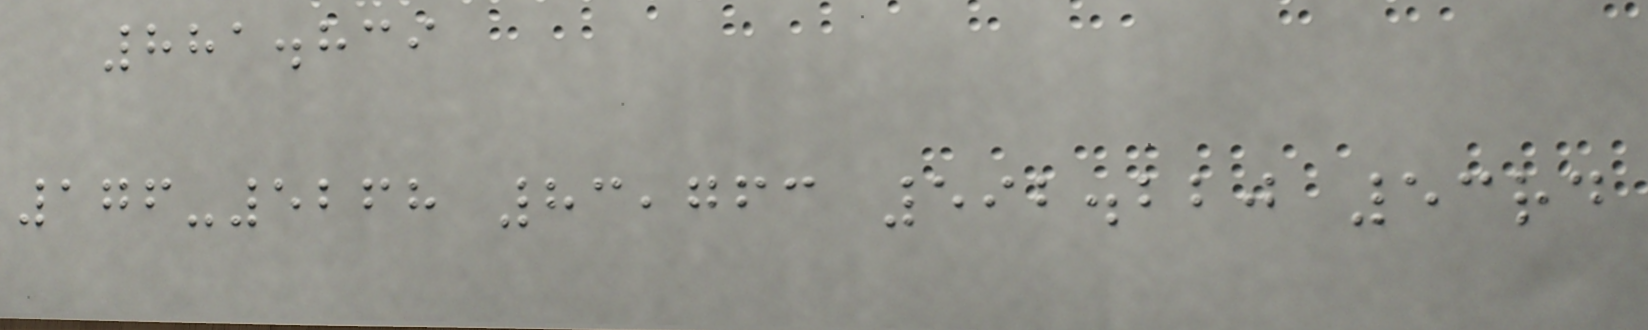881.839
176-5268 83,763 592.220 53rd
